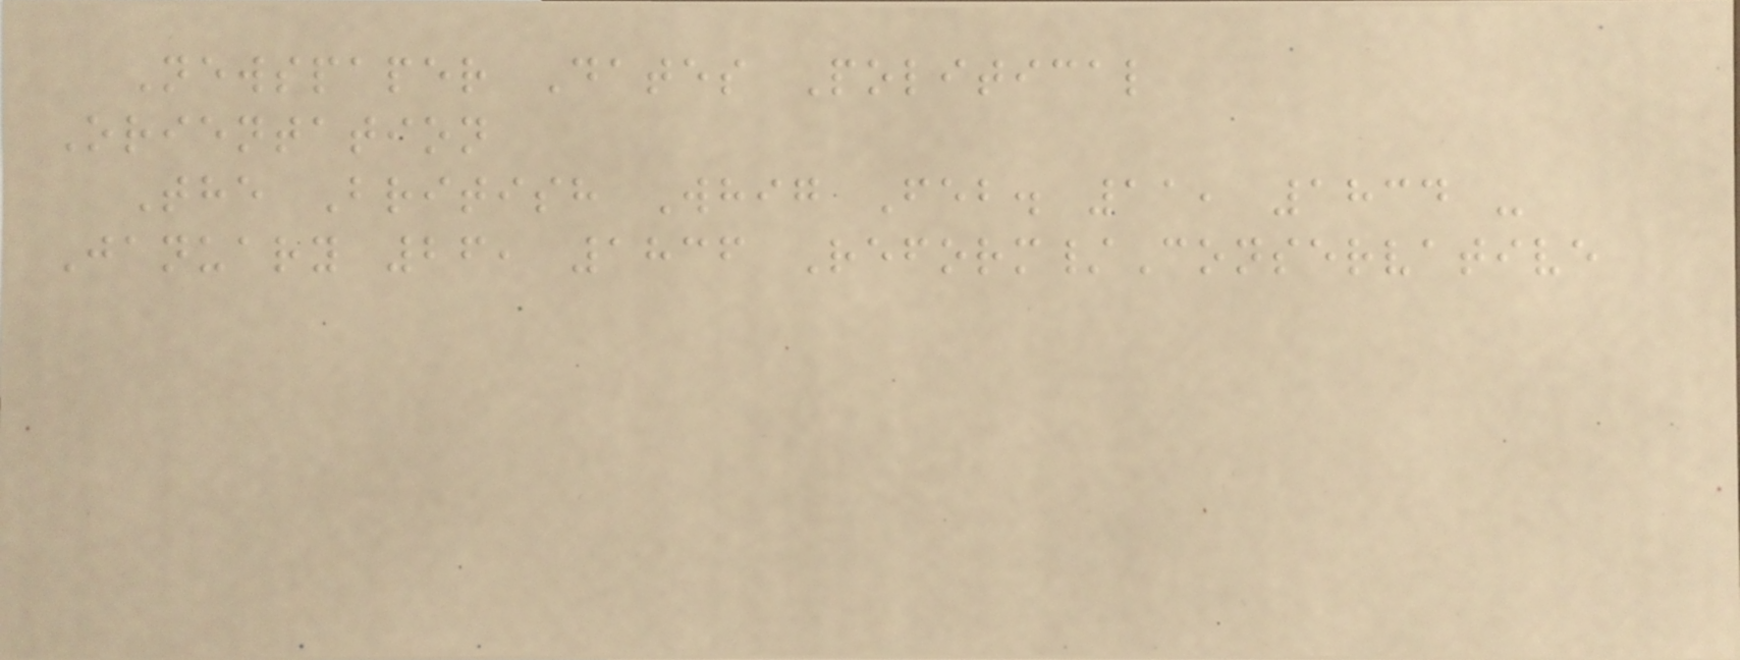Newspaper Dates Political
Orientation
The British Whig Feb. 11, 1834 -
January 26, 1836 Reform/Conservative
